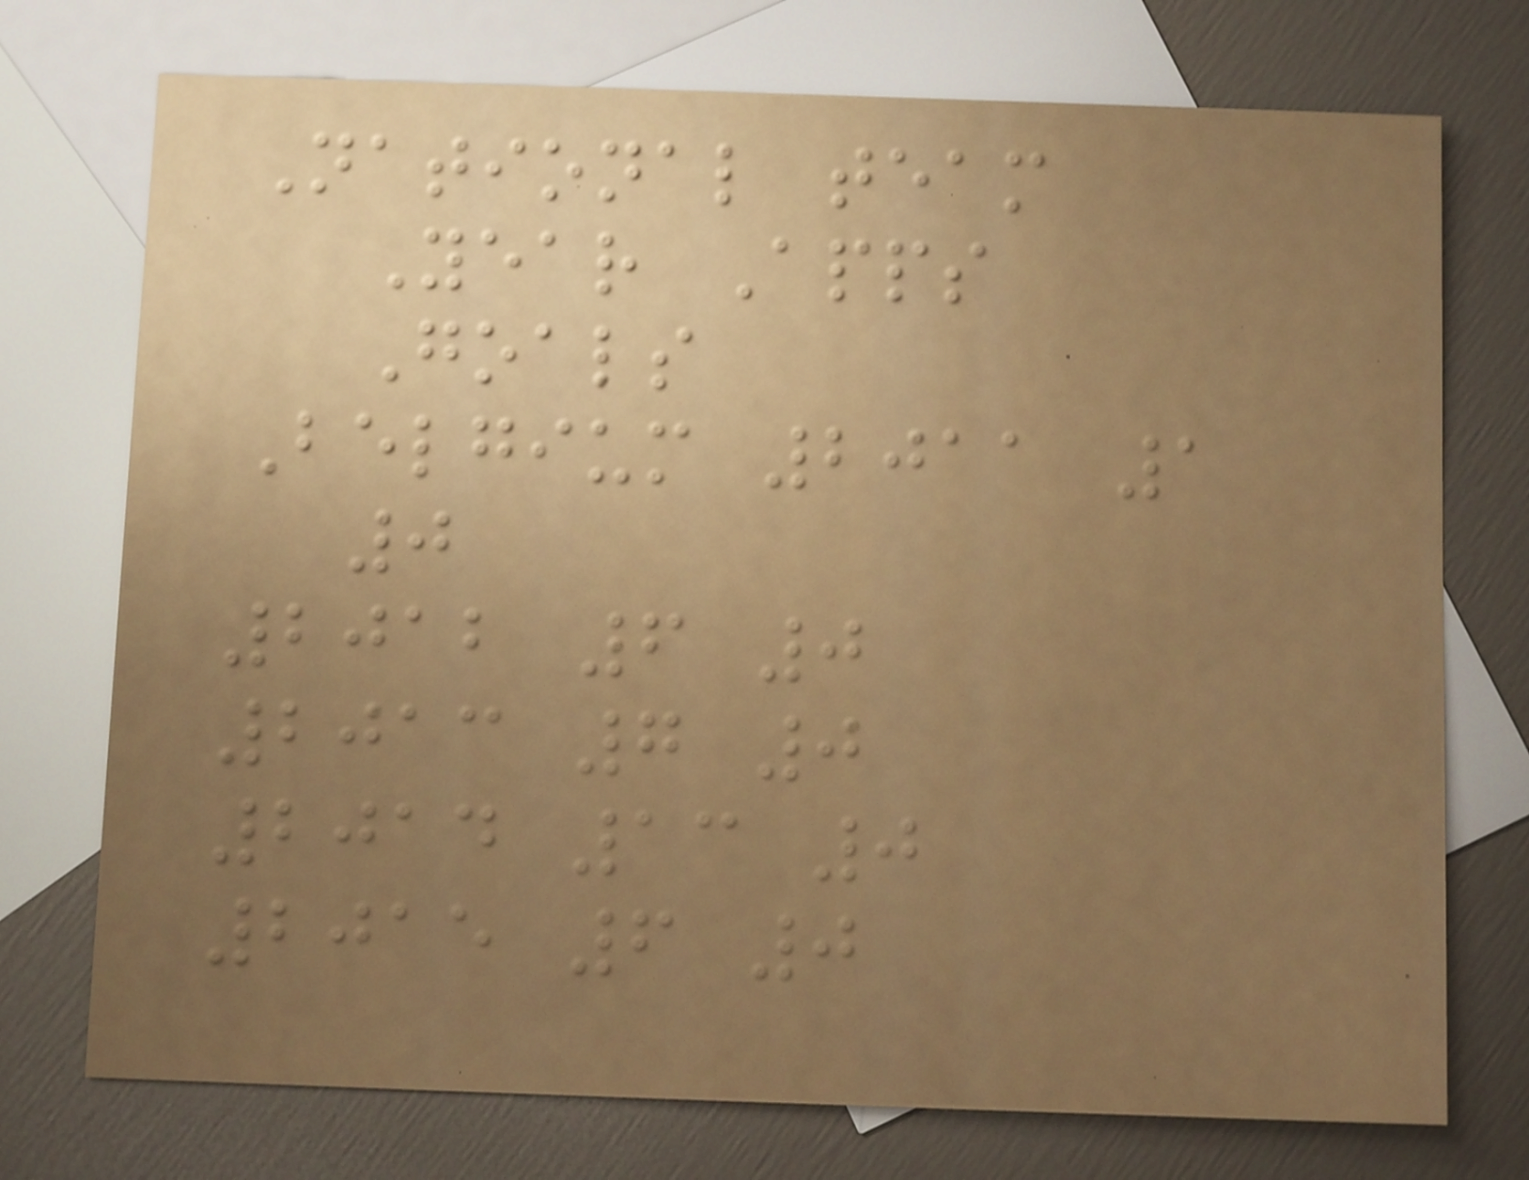National team
Year Apps
Goals
Belgium 2011 1
0
2012 6 0
2013 7 0
2014 13 0
2015 6 0
